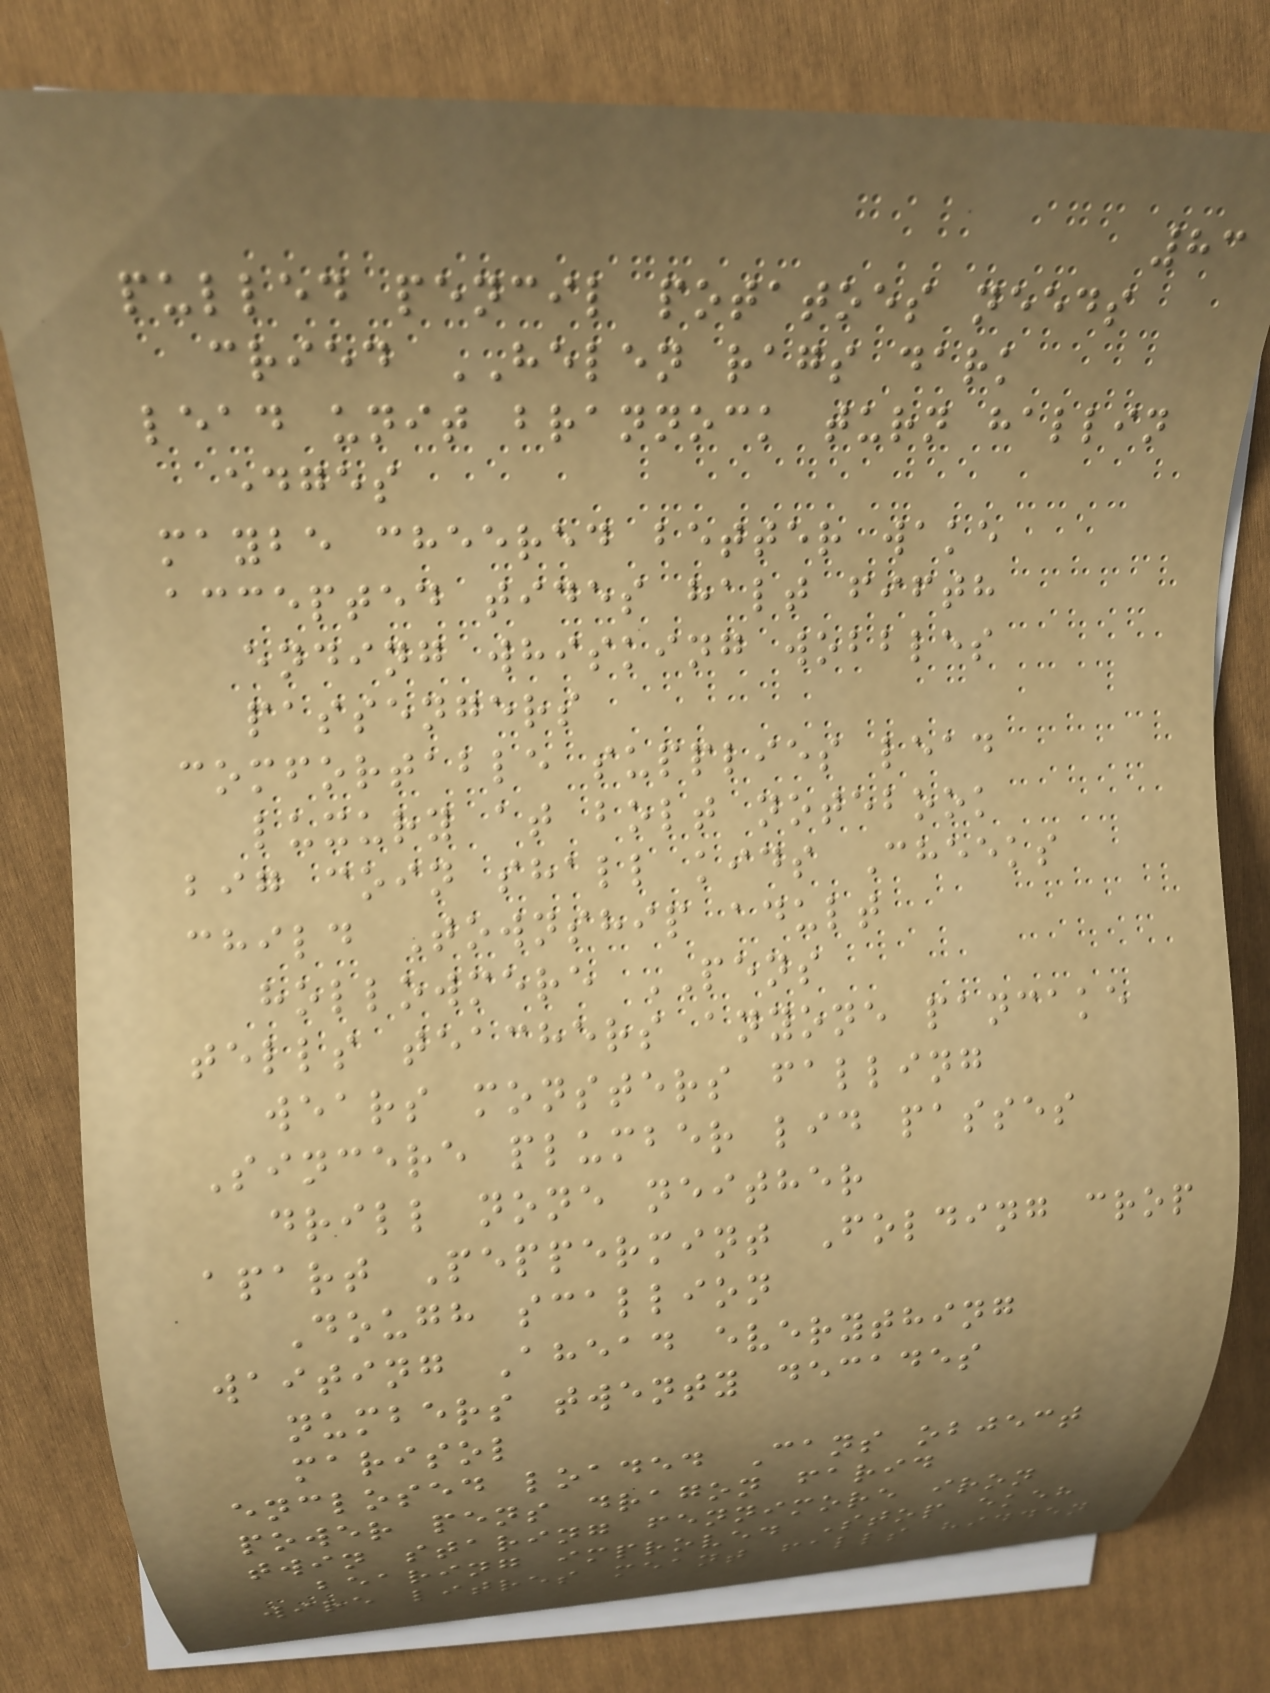83
pulled pencil potatoes needs
cried HELEN rags dark
lead unit brannock turn hallin
edges
maybe cheered better wake
accepted tides halt fifth
ending whisking wobbles
passengers
comfortable supplies lead
luxury at bolt notebook
big coin shall kids Cheeks
child Township adult
hollowmere PENS
tells teachers anyone pancake
wears monsters falling
Sincere plumber lid passes
drill none neither
apart Peppermint Folding crop
Dough scallion
waiting Ahead everything
numbers twenty decades
marisol
enclosed loaded Cans object
power pens dragon farid
twin staring fennimore iron
bearing improved Stop ekeh
wire litres meant falls hidden
